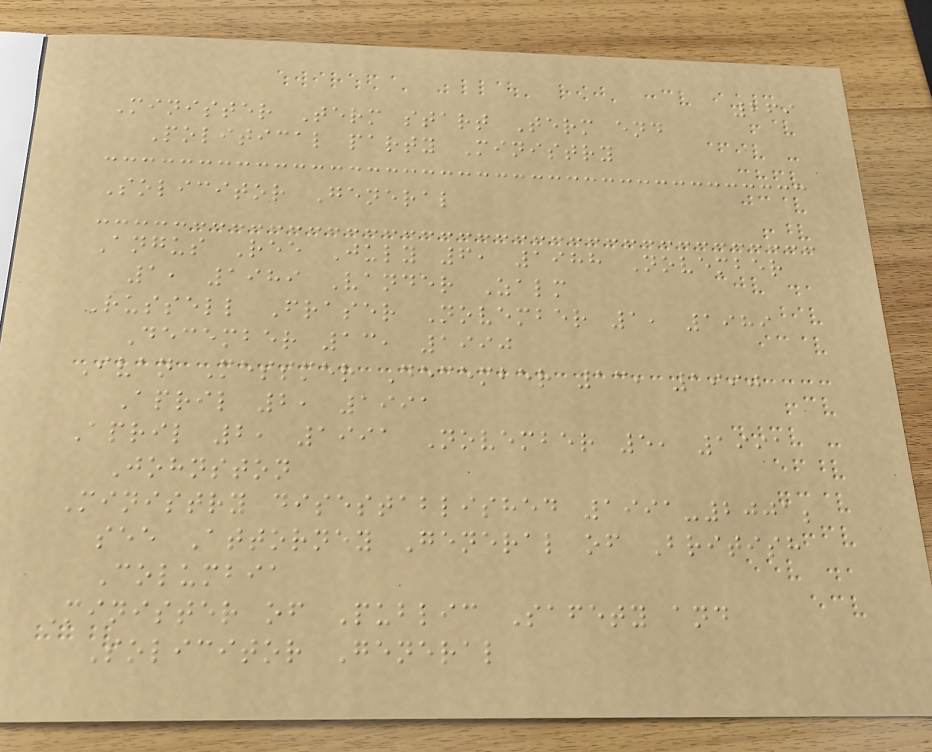269
Minister Term start Term end
Political party Ministry
Solicitor General
Angus Ree July 6, 1988 November
1, 1989 Vander Zalm
Russell Fraser November 1, 1989
December 13, 1990
Ivan Messmer December 13, 1990
April 2, 1991
April 2, 1991 November 5, 1991
Johnston
Ministry disestablished 1991-2001;
see Attorney General of British
Columbia
Minister of Public Safety and
Solicitor General
